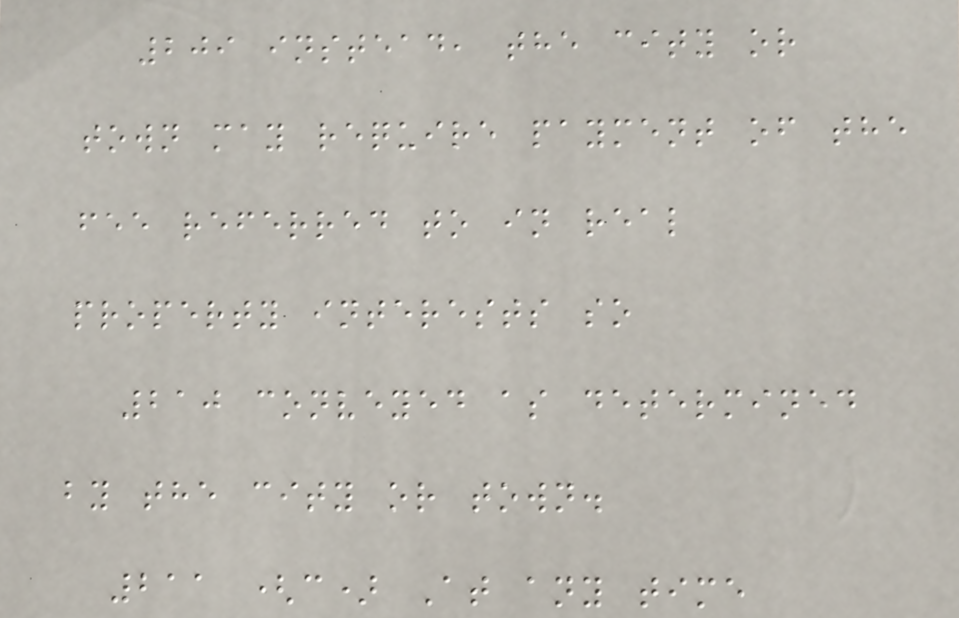209 instead, the city or
town may require payment of the
fee referred to in real
property interests so
210 conveyed as determined
by the city or town.
211 (c) At any time
